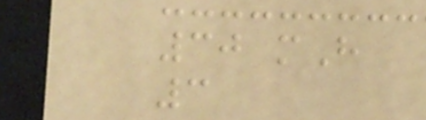30 mH
3
